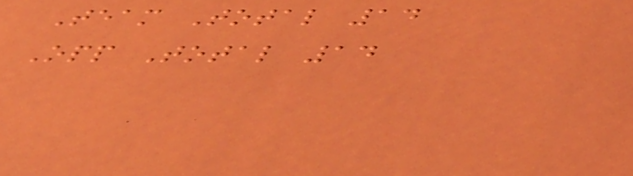Team Total 14
Opp Total 14
